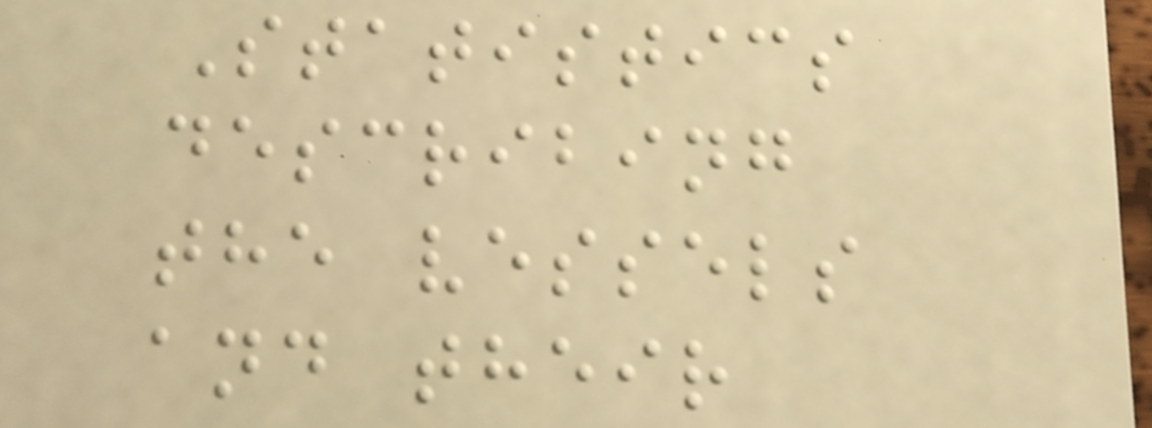Statistics
describing
the vessels
and their
